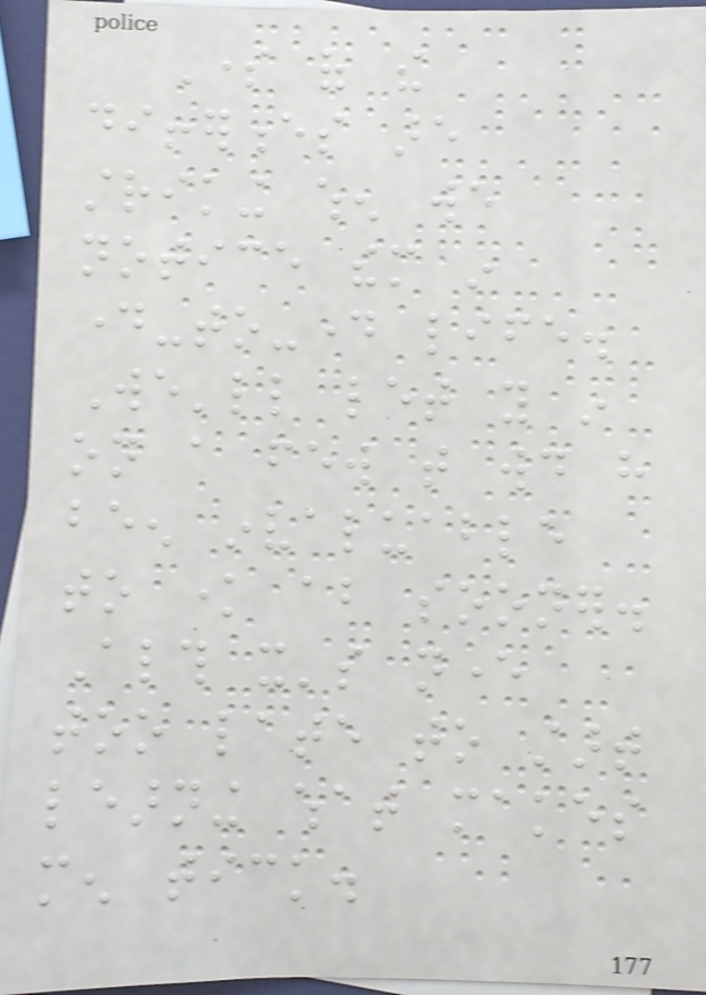Some of the
differences are
striking when we
notice them in
day-to-day life.
We'll let you in
on a few that would have
been invaluable
to know about sooner.
Although it's never
too late to start
learning what makes
men tick.
